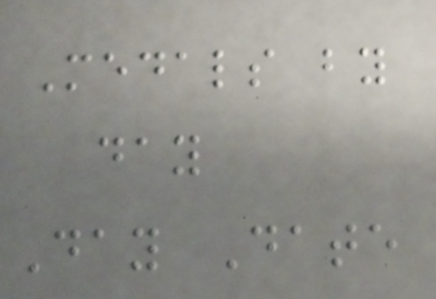Medals by
day
Day Date
